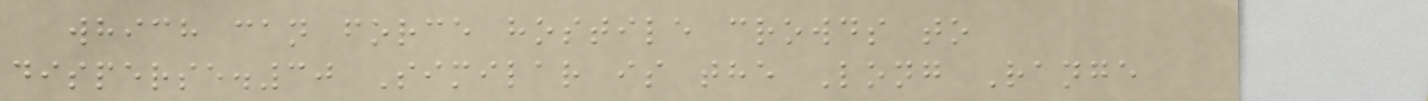which can force hostile crowds to
disperse.30 Similar is the Long Range
